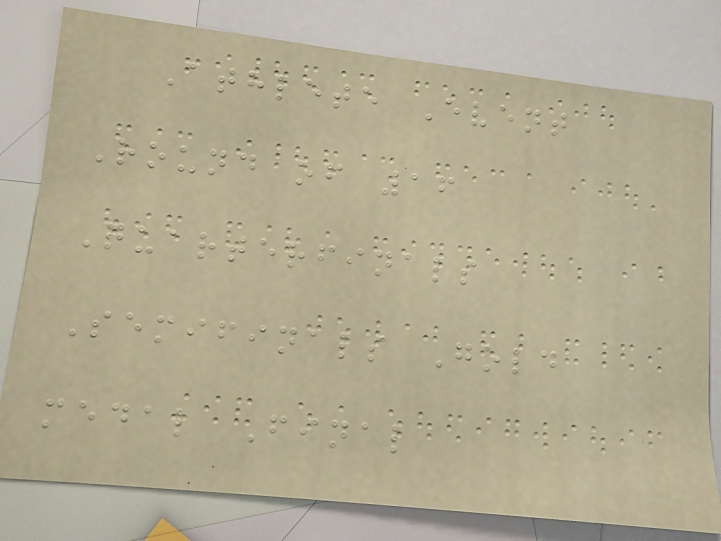Athlete Event
Round of 16
Quarterfinals
Semifinals Gold
medal Final
